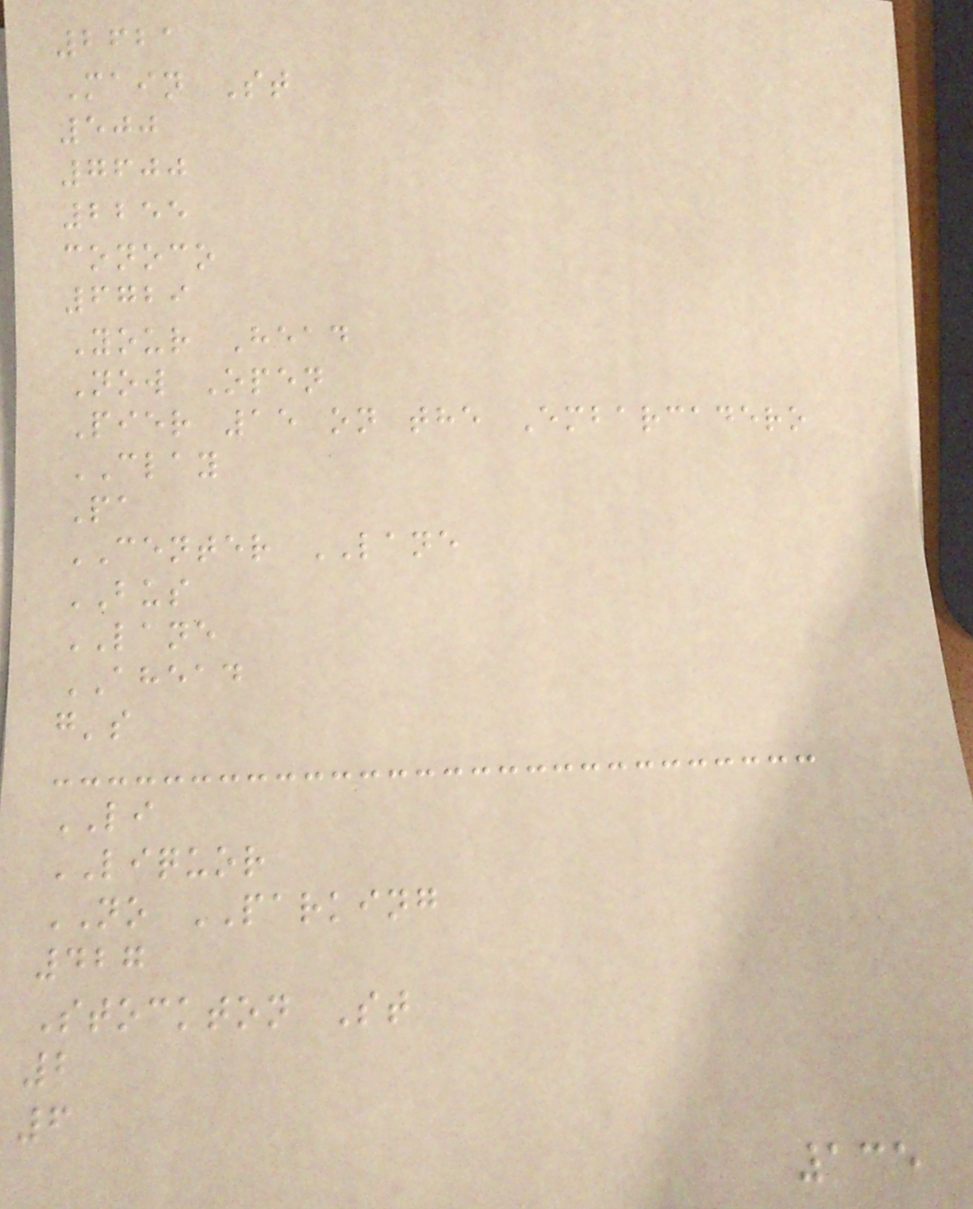2621
Main St
500
7600
2255
conoco
6729
Your Head
Now Open
Pier 15 on the Embarcadero
CLAY
Pa
CENTER LANE
BUS
LANE
AHEAD
g's
LI
LIQUOR
NO PARKING
427
Stockton St
2
6
135
